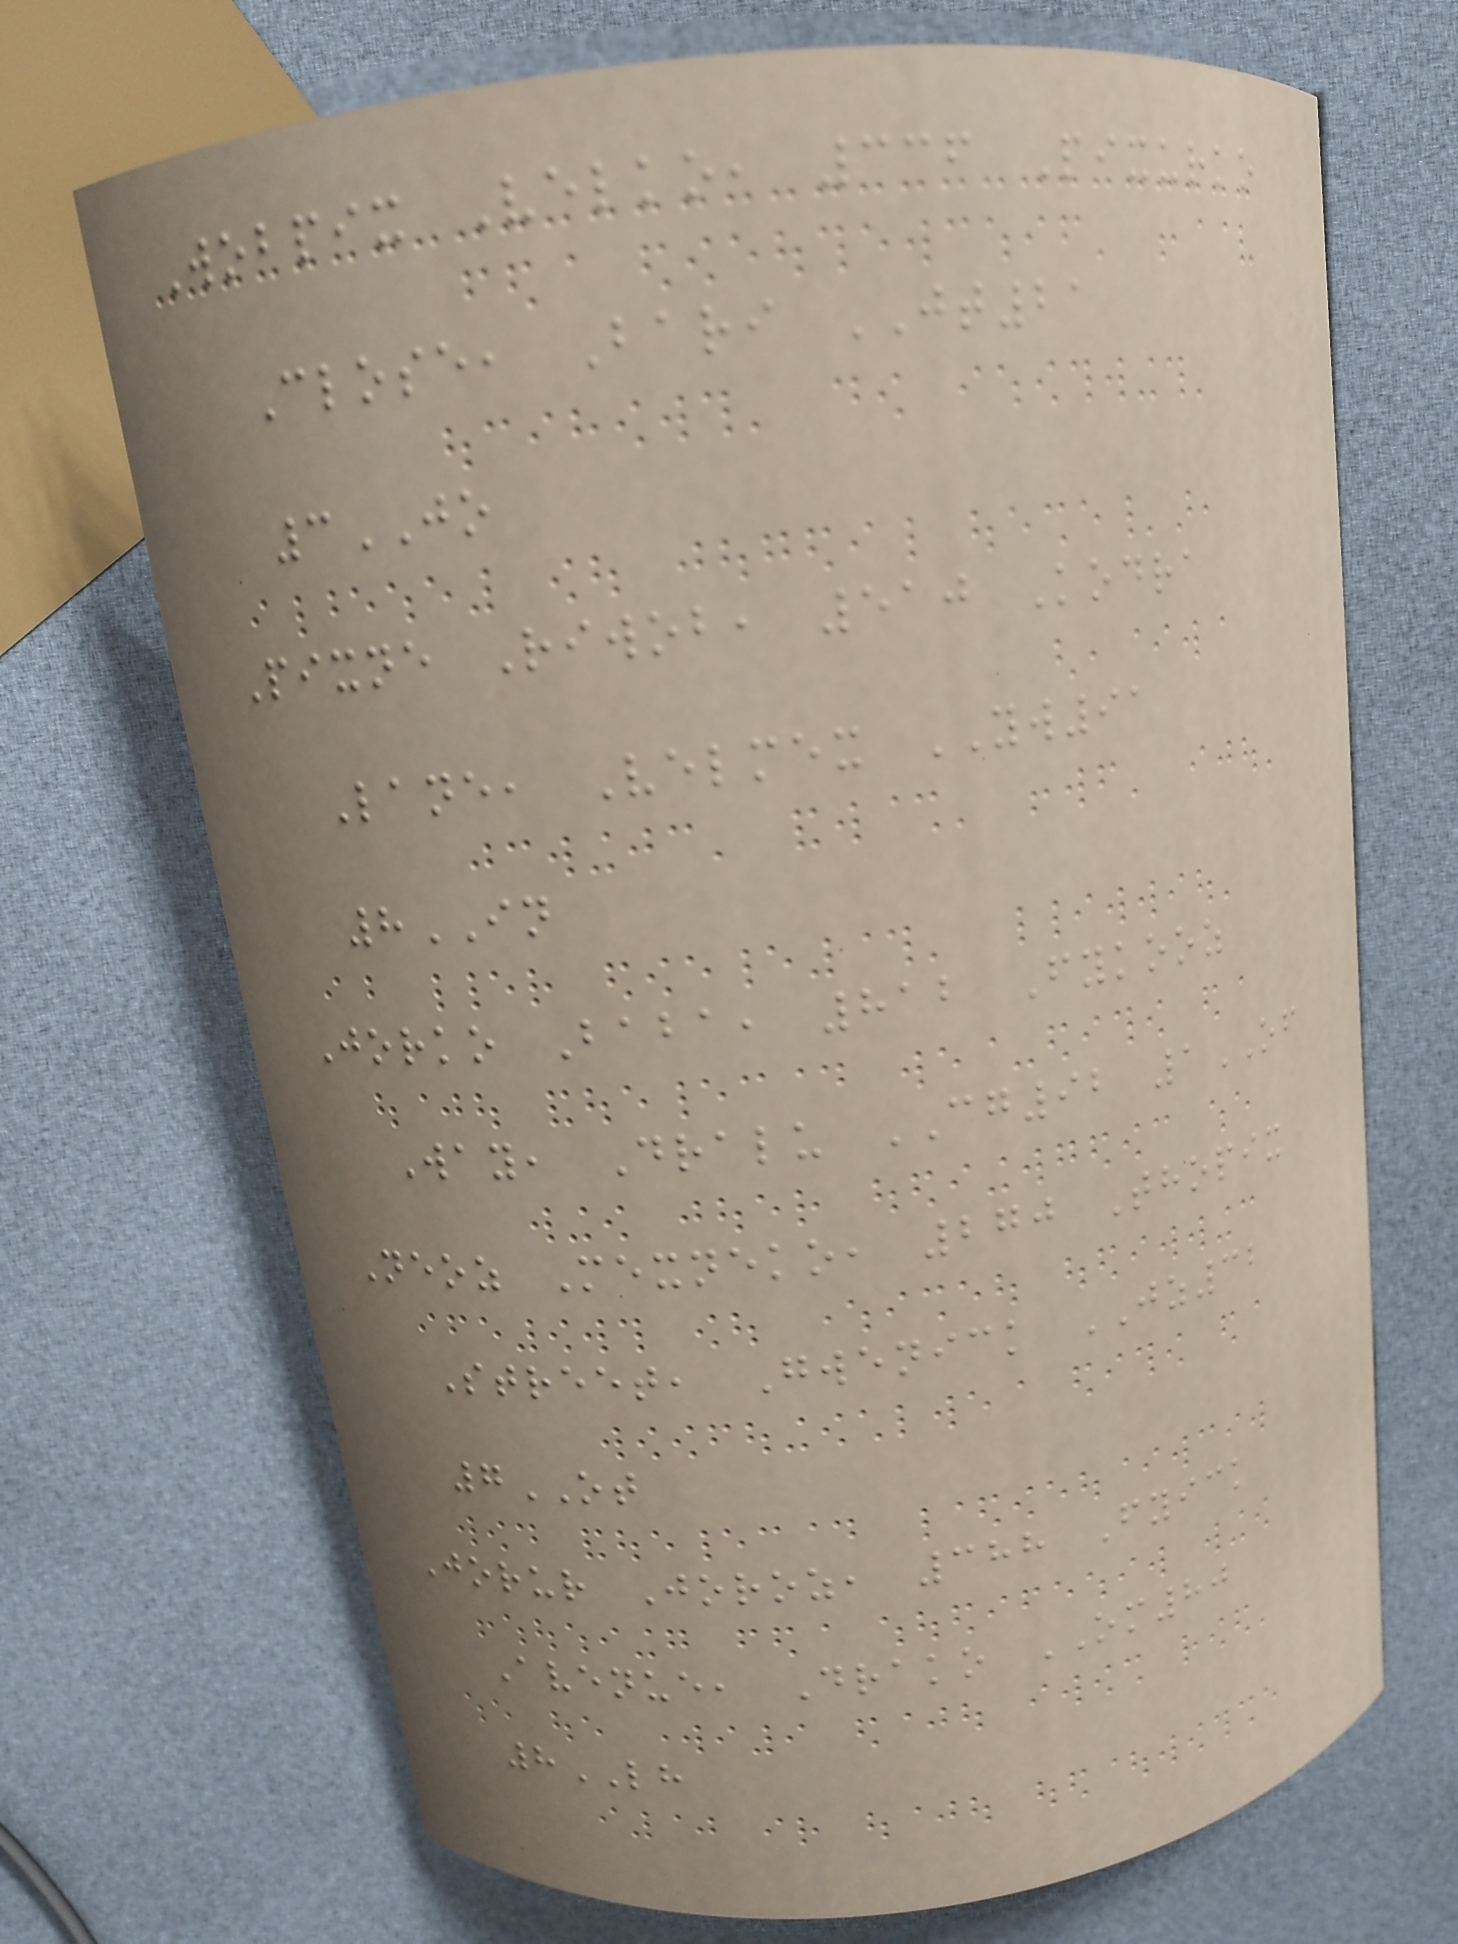Wobpix Velko, 336 Pixurko
Close, Bari JT21
3JO
Pixne Riwob, 510 Kodra
Lane, Velmex YW91
8IN
Jorko Baba, 812 Fykooz
Way, Dralu CG92 1OF
Neoz Mexneko, 270 Thopix
Street, Gwenick JZ32
7OT
Jorur Joroz, 388 Fyick
Avenue, Drako OM80
8LH
